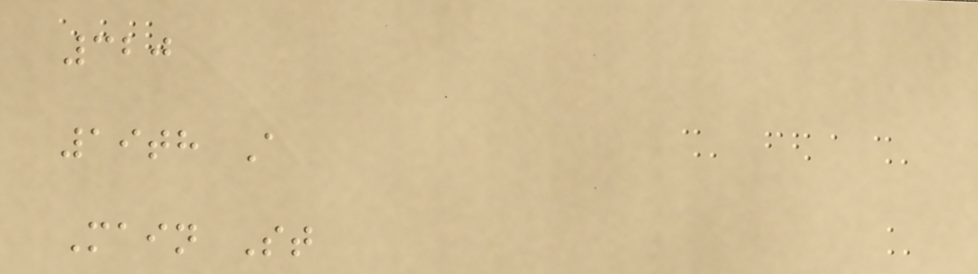320
19th A
Main St
